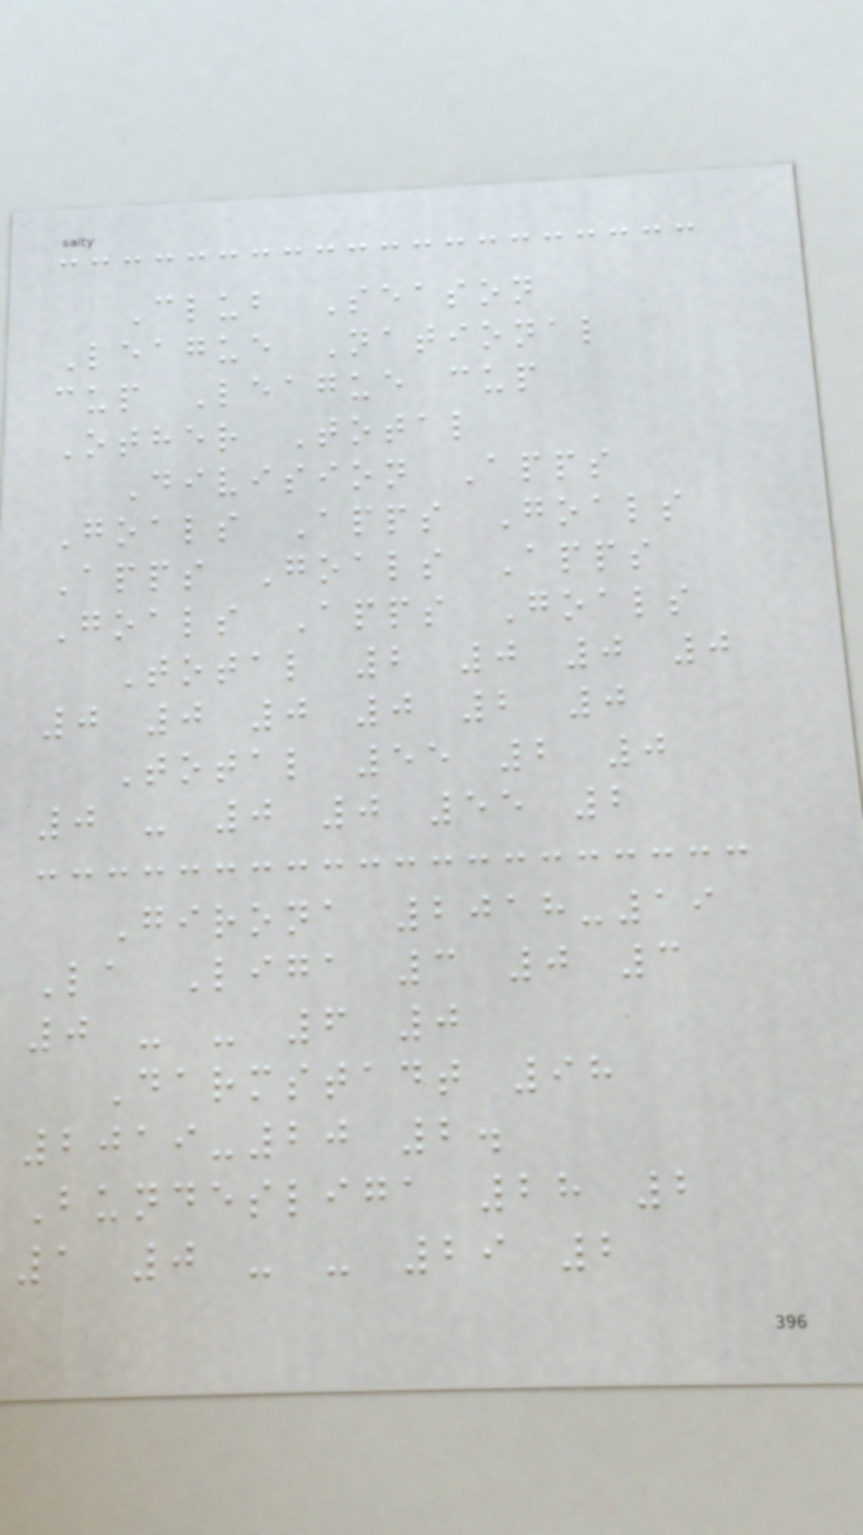Club Season
League National
cup League cup
Other Total
Division Apps
Goals Apps Goals
Apps Goals Apps
Goals Apps Goals
Total 2 0 0 0
0 0 0 0 2 0
Total 55 2 0
0 - 0 0 55 2
Girona 2018-19
La Liga 3 0 3
0 - - 6 0
Darmstadt 98
2019-20 2.
Bundesliga 28 2
1 0 - - 29 2
